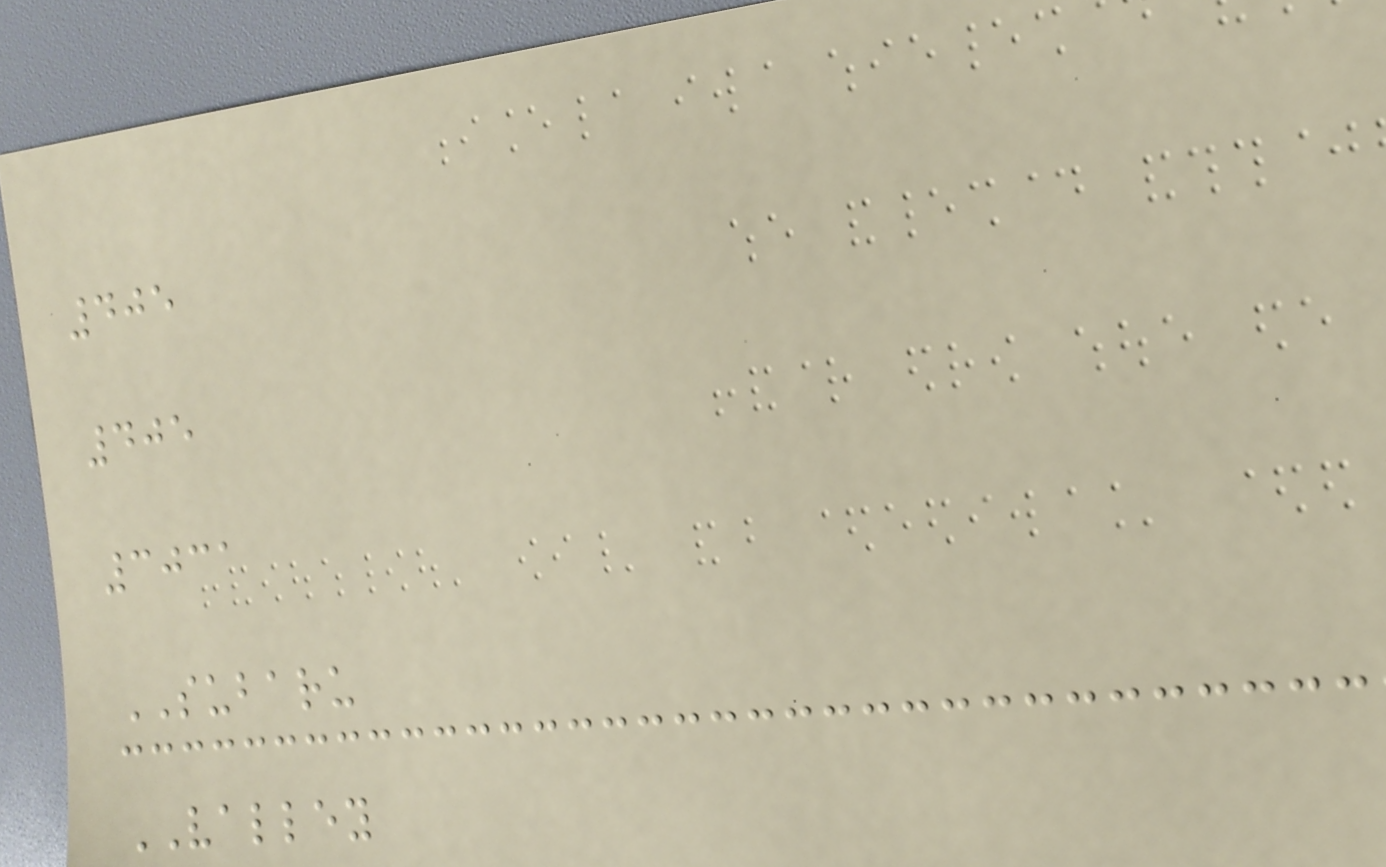405
405
3031
SUBARU
VALLEY
